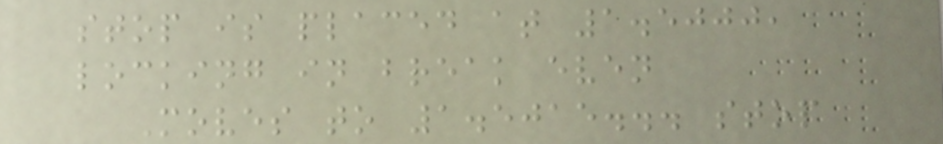stop is placed at 1.5000,
locking in break even
Moves to 1.5015... stop
